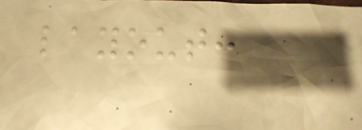layout:
